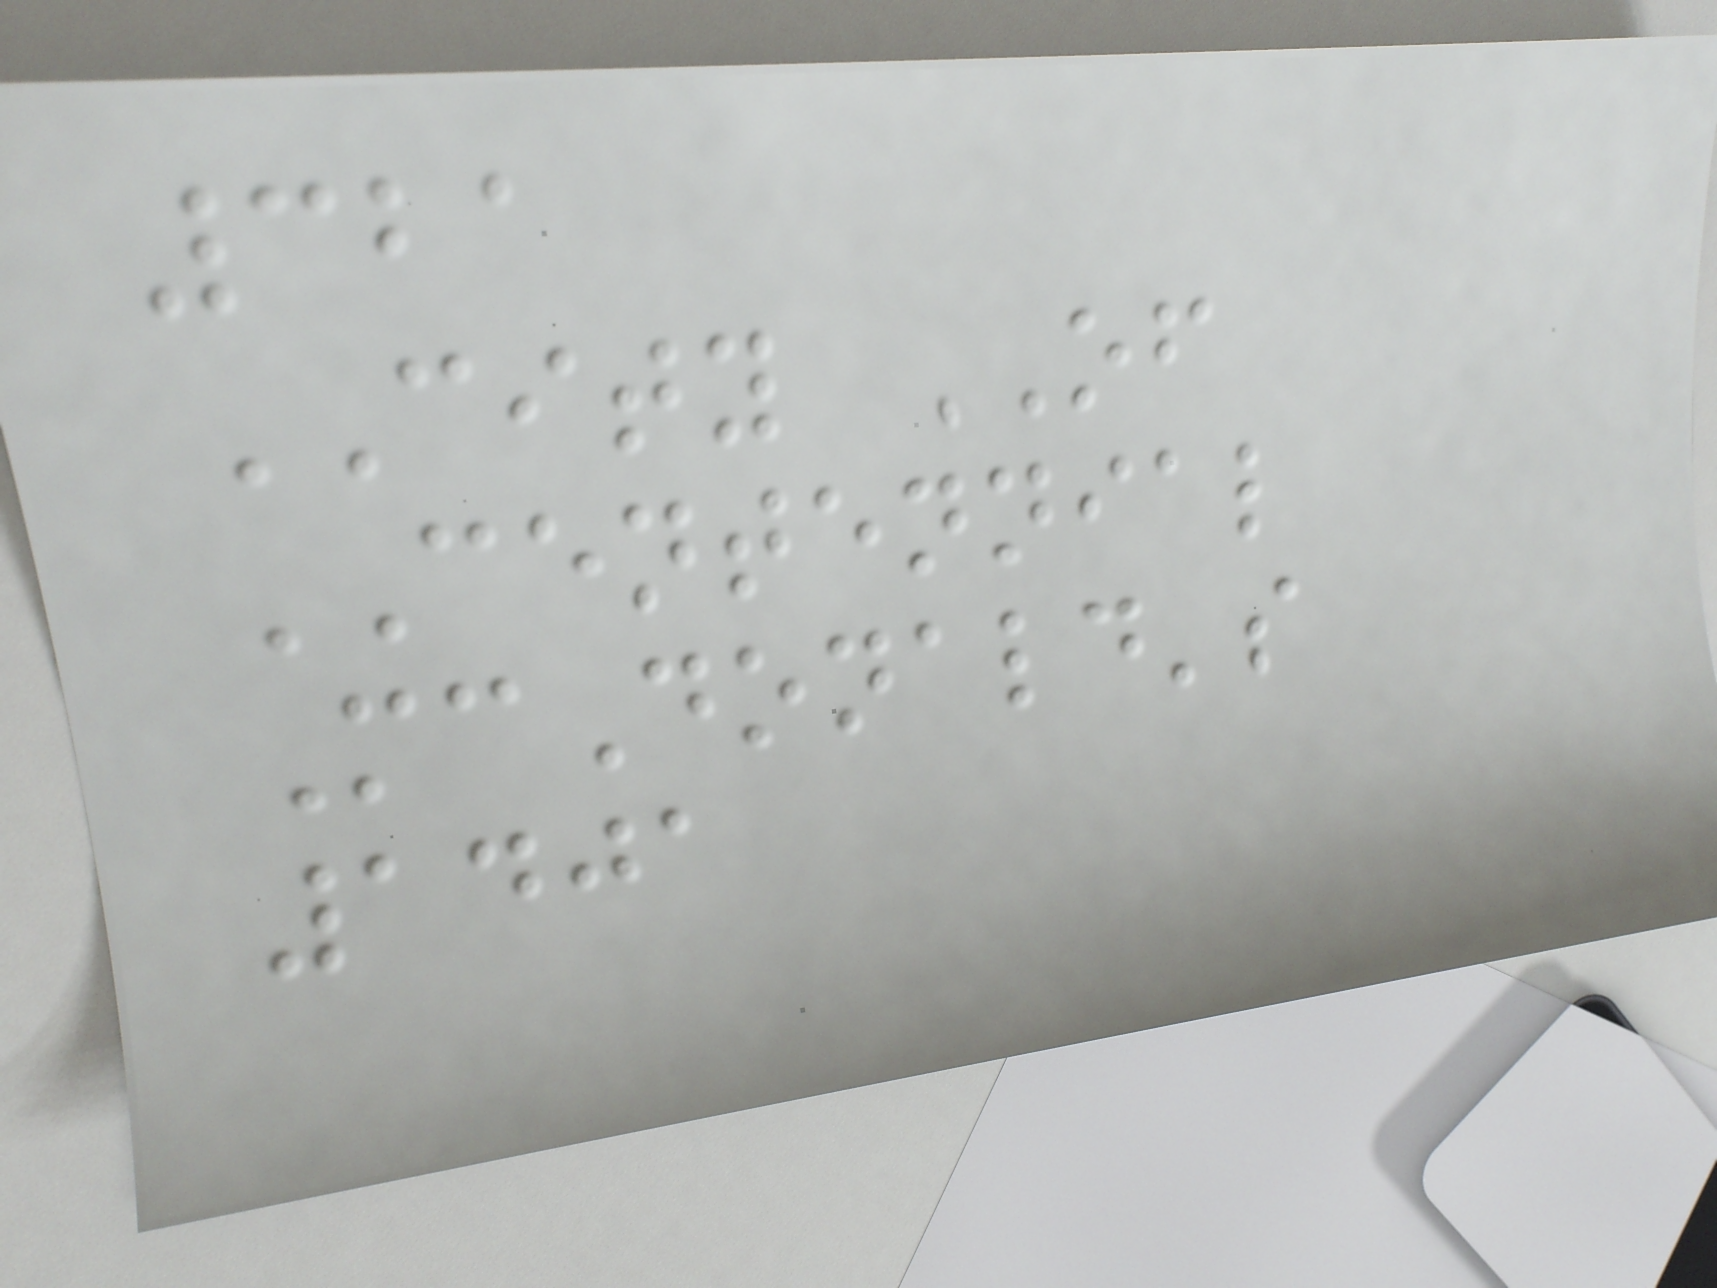321
CITY OF
CENTENNIAL
McDonald's
1401
